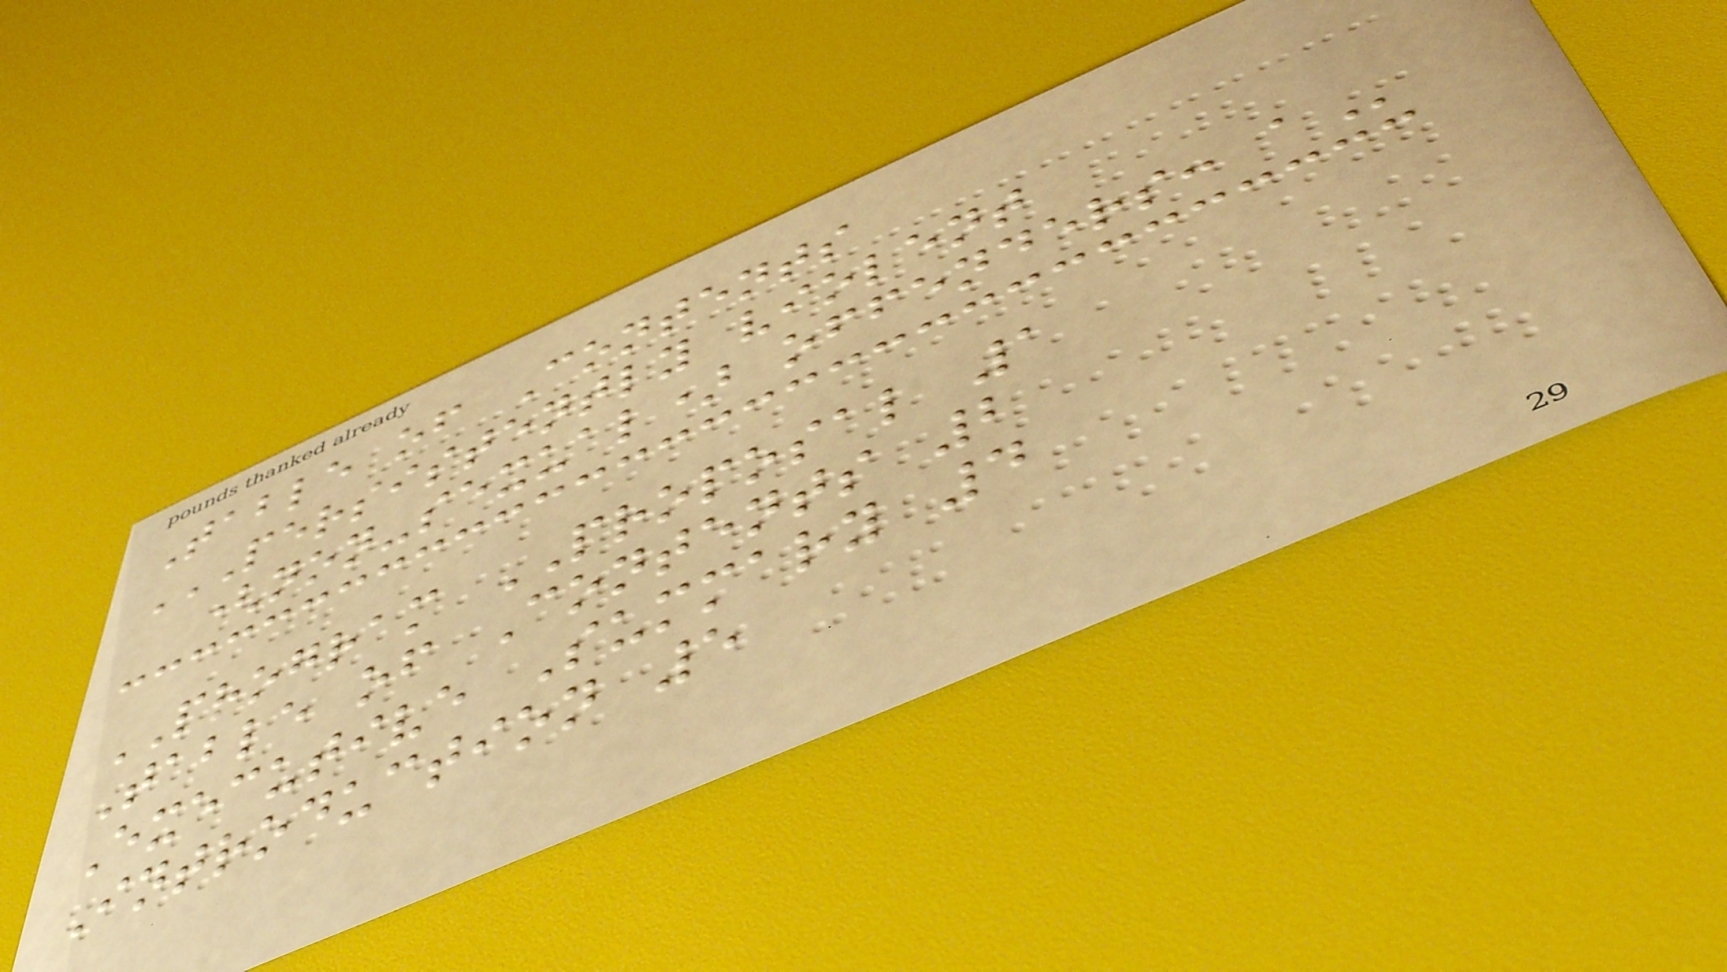Table of Contents
PERSISTENTLY VIOLENT
(NON-SEXUAL) OFFENDERS: A
PROGRAM PROPOSAL 1
Table of Contents 2
Executive Summary 4
Introduction 5
